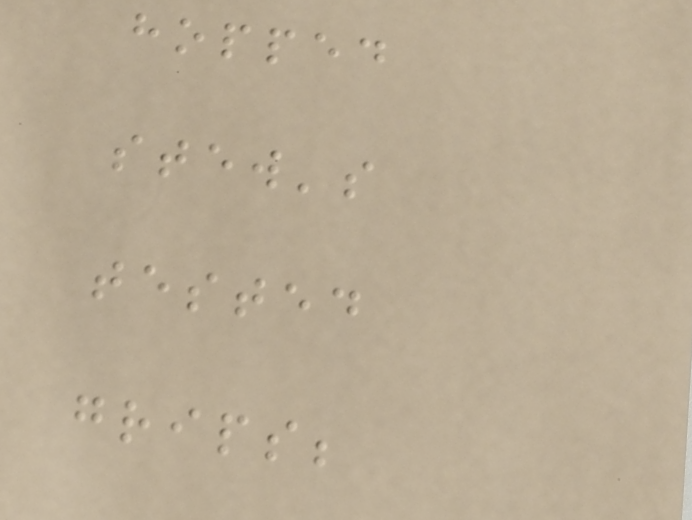hopped
stew's
tested
grips;
